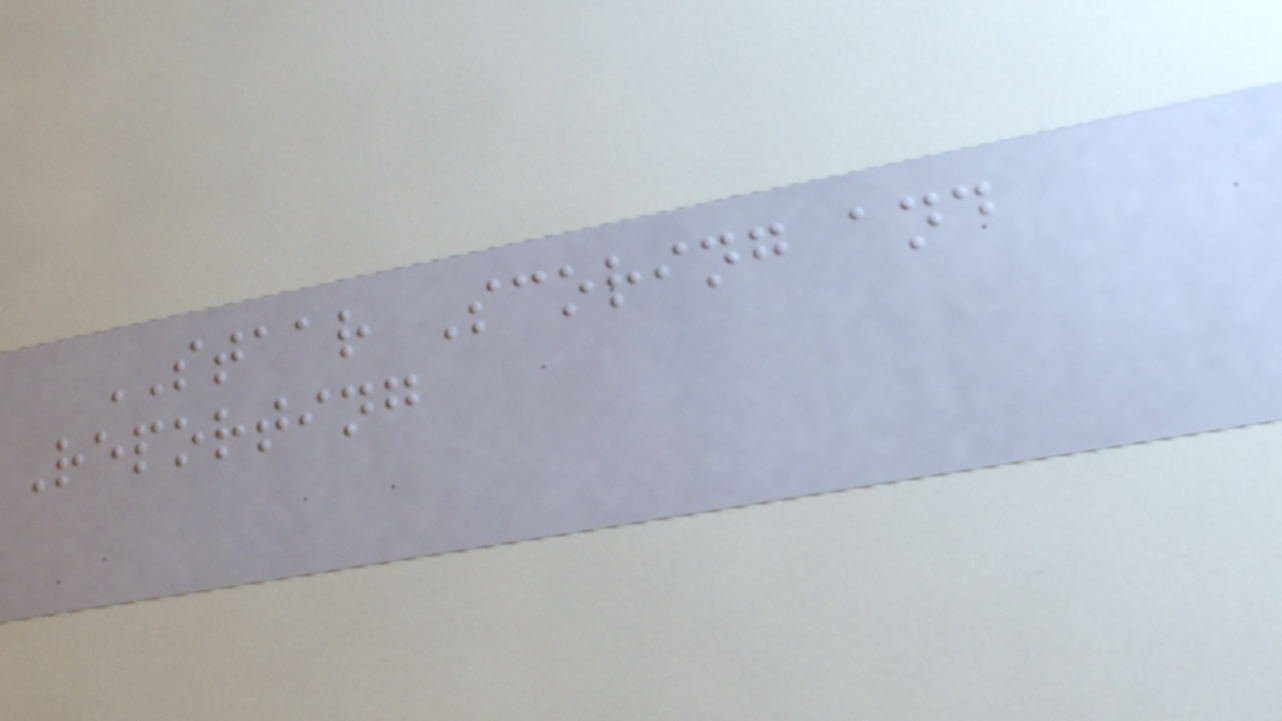STAAR Scoring and
Reporting
